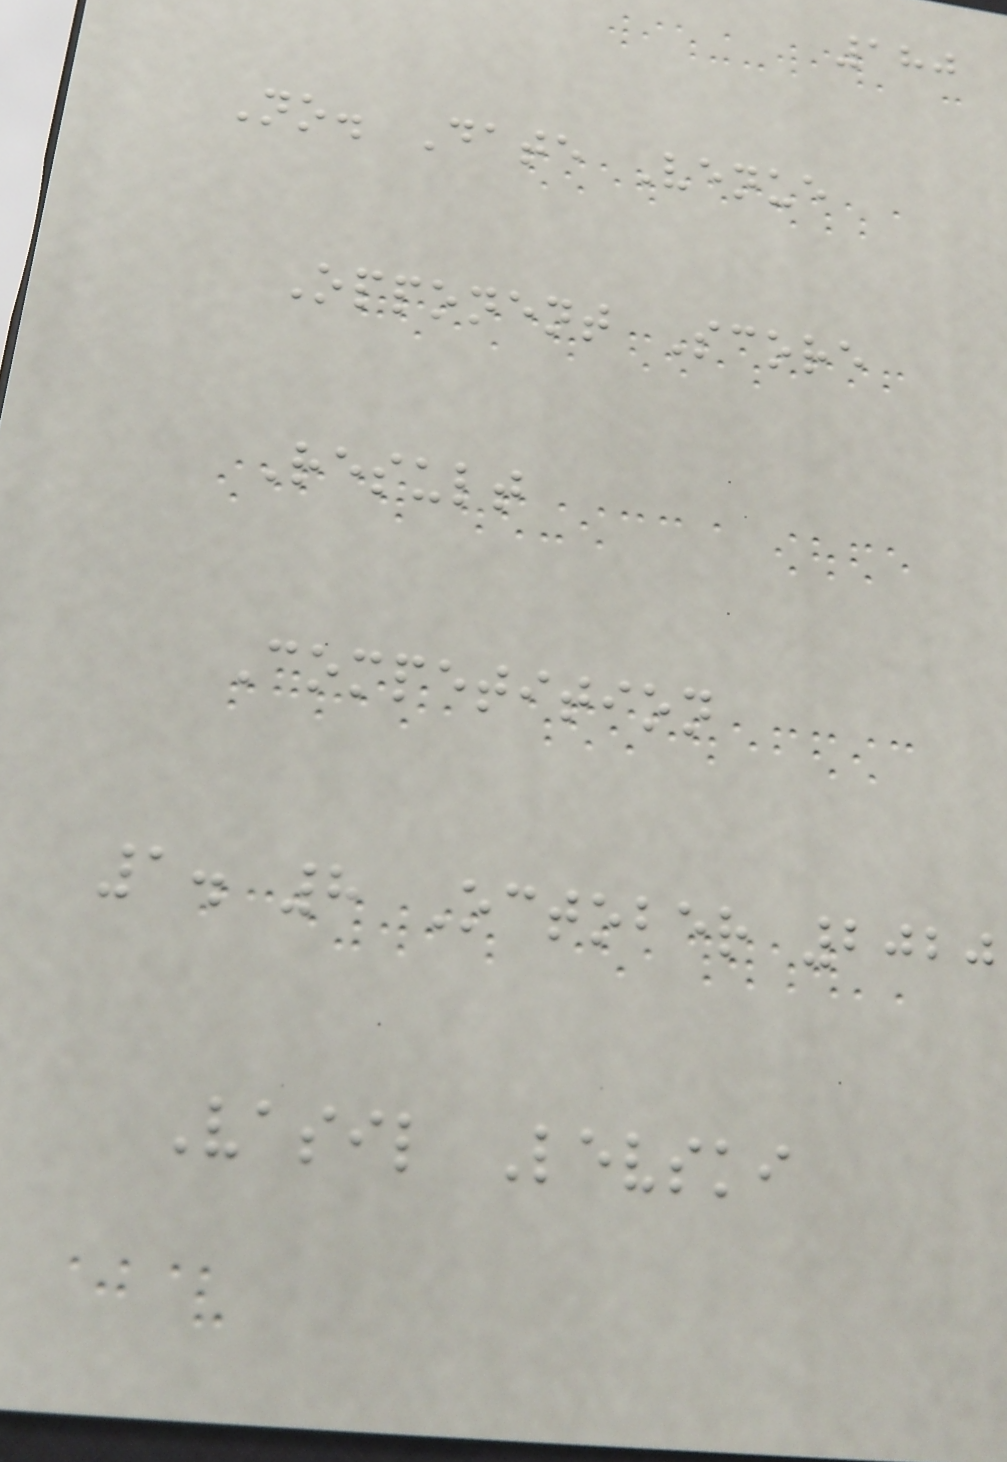180
No. Date Venue
Opponent Score
Result
Competition
1. 8 October 2020
Vasil Levski
